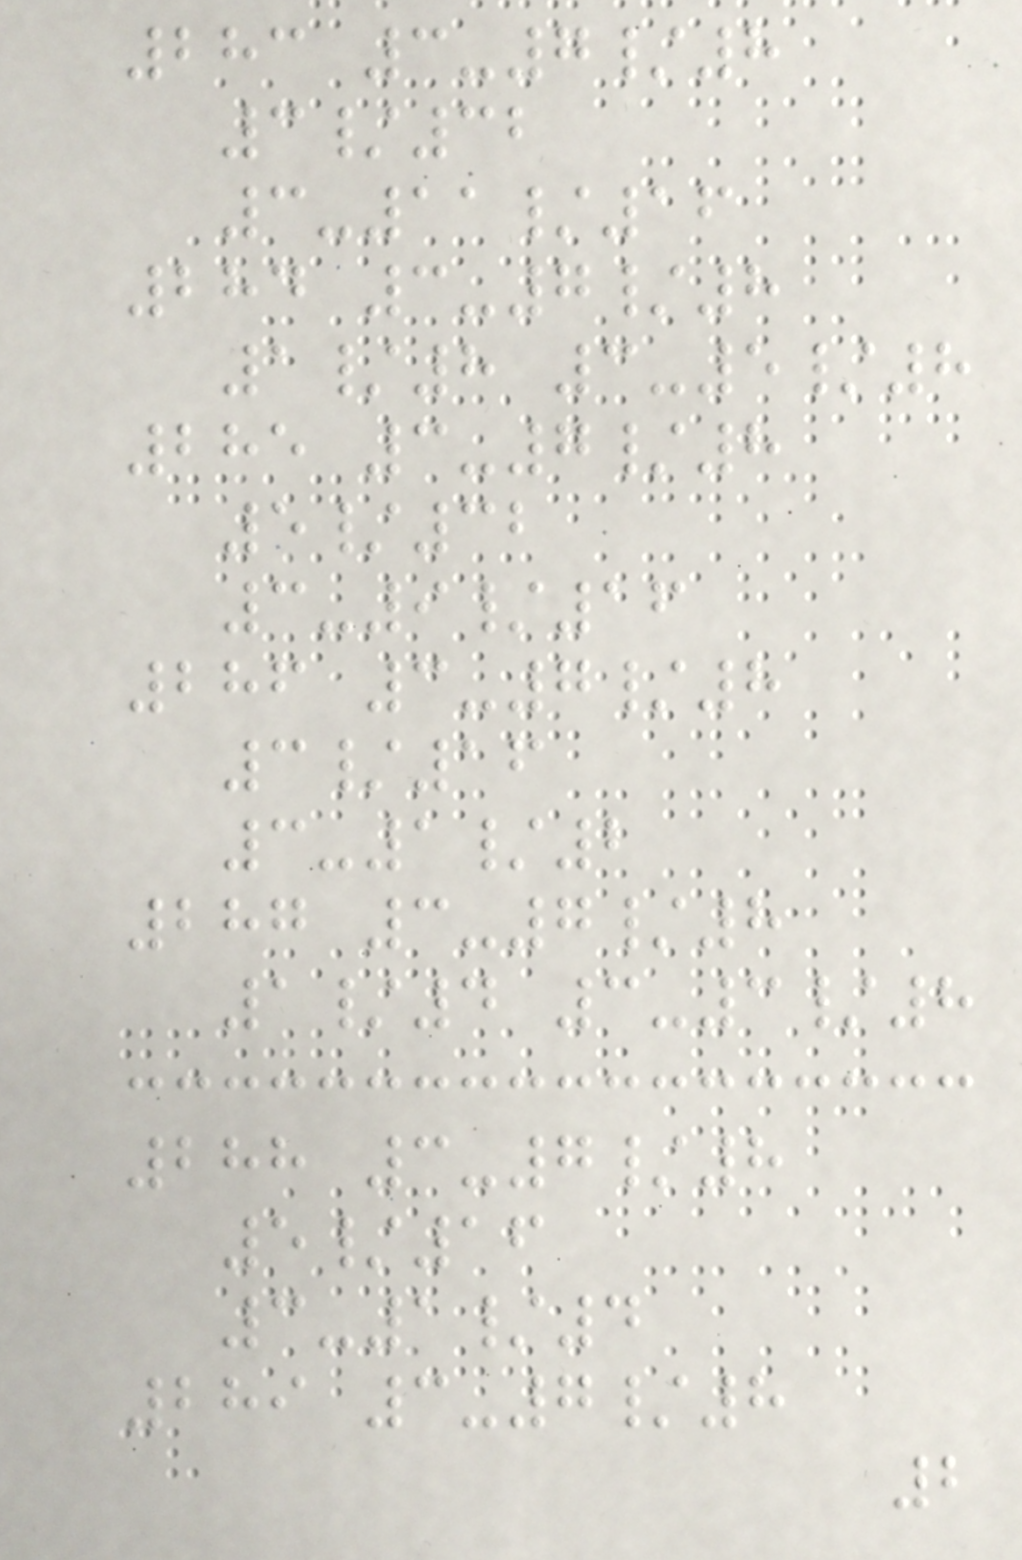283 3-7/8
3/32
3-11/16
284 3-7/8
1/8 3-5/8
285 3-7/8
5/32
3-9/16
286 3-7/8
3/16
3-1/2
287 3-7/8
1/4 3-3/8
288 3-7/8
5/16
3-1/4
289 3-7/8
2
